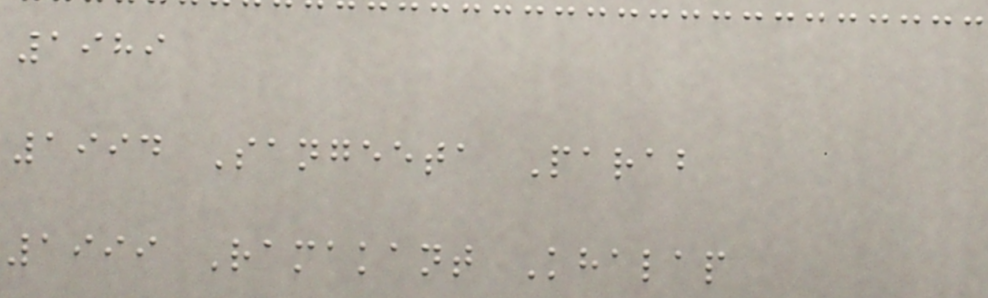1989
1994 Sangeeta Parab
1999 Ramakant Khalap
